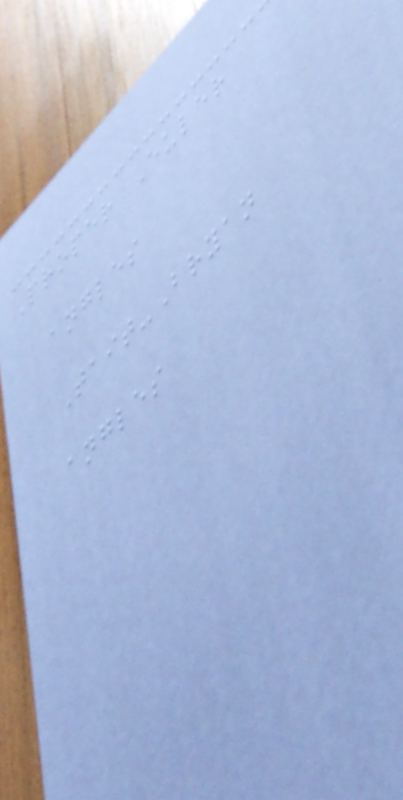Proper Euler
angles
Tait-Bryan
angles
